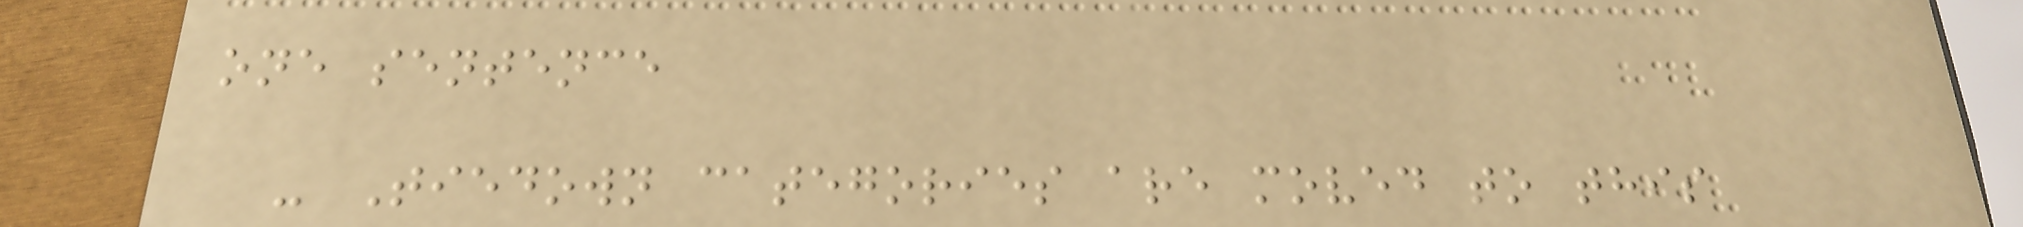one sentence
- Tiedown categories are moved to this
